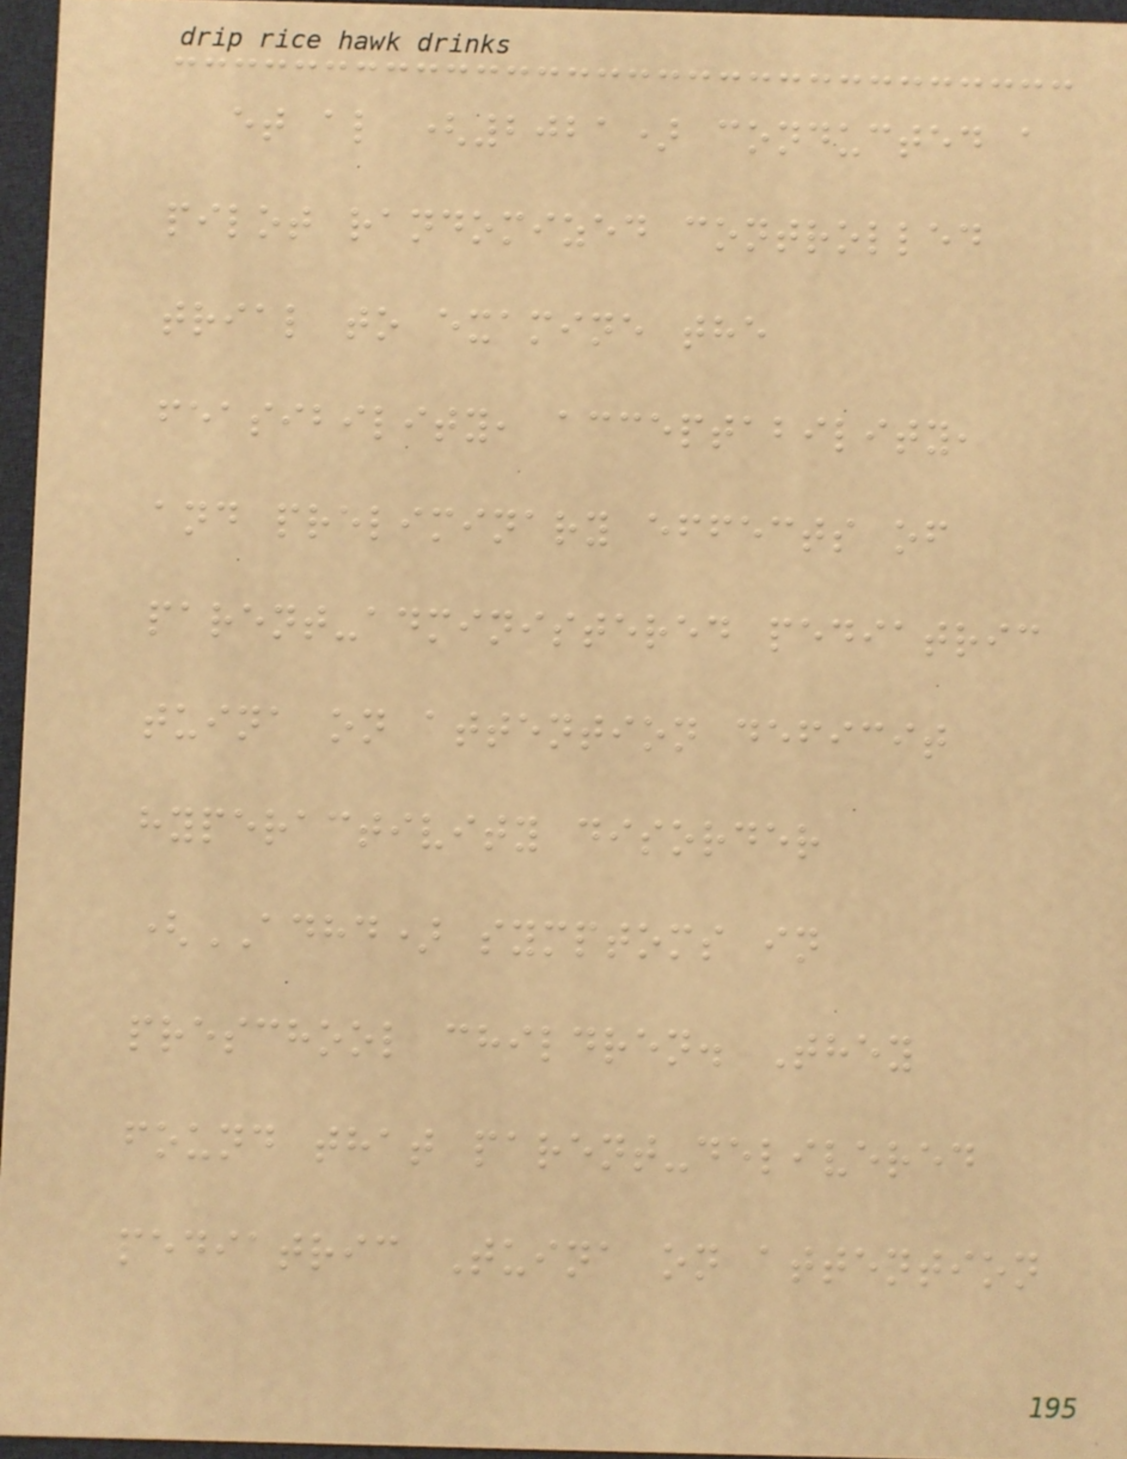et al (2021) conducted a
pilot randomized controlled
trial to examine the
feasibility, acceptability,
and preliminary effects of
parent-administered pediatric
tuina on attention deficit
hyperactivity disorder
(ADHD) symptoms in
preschool children. They
found that parent-delivered
pediatric Tuina on attention
